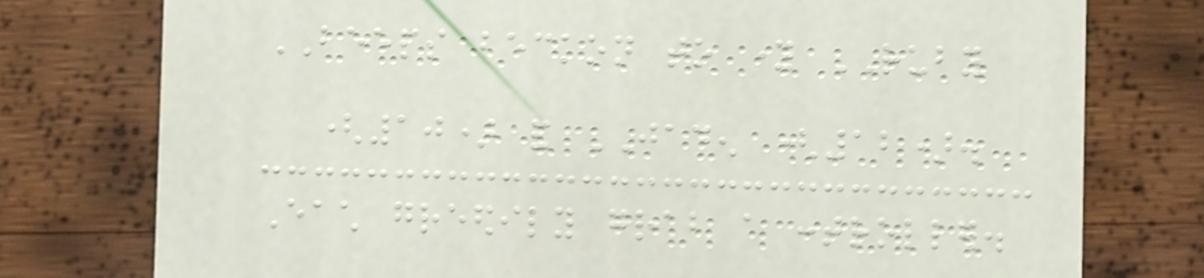BEEPS beckon to young RUBY
(10) and JADEN (12).
Each greedily grab a controller.
